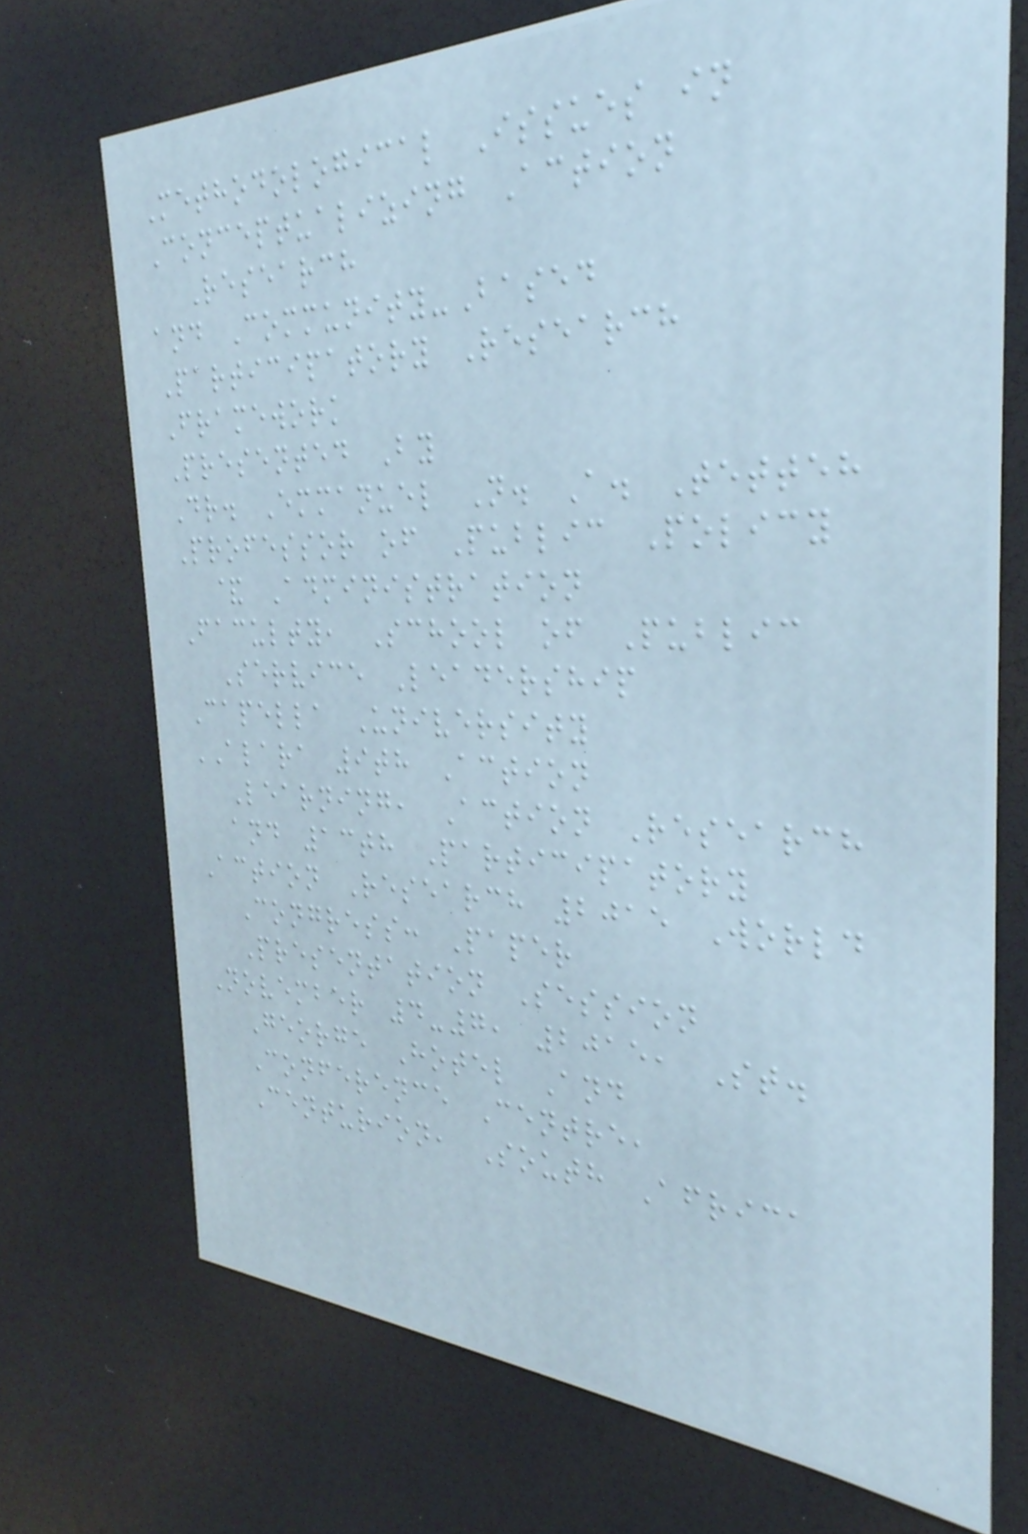Methodological Issues in
Conceptualizing Action
Research
and Community-Based
Participatory Research
Framework
Presented By
Dr. Emmanuel N. A. Tetteh
Professor of Public Policy
& Administration
Faculty, School of Public
Service Leadership
Capella University
ALARA 9th Action
Learning, Action Research
and 13th Participatory
Action Research 2015 World
Congress: Paper
Presentation Session
November 4-7, 2015, St.
George Hotel And
Conference Centre,
Centurion, South Africa
